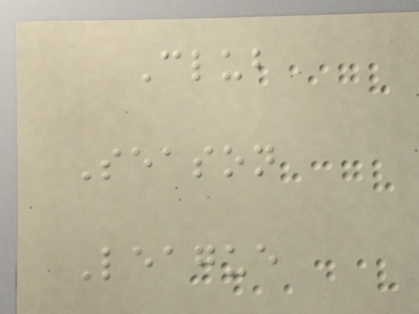Club
Season
League
